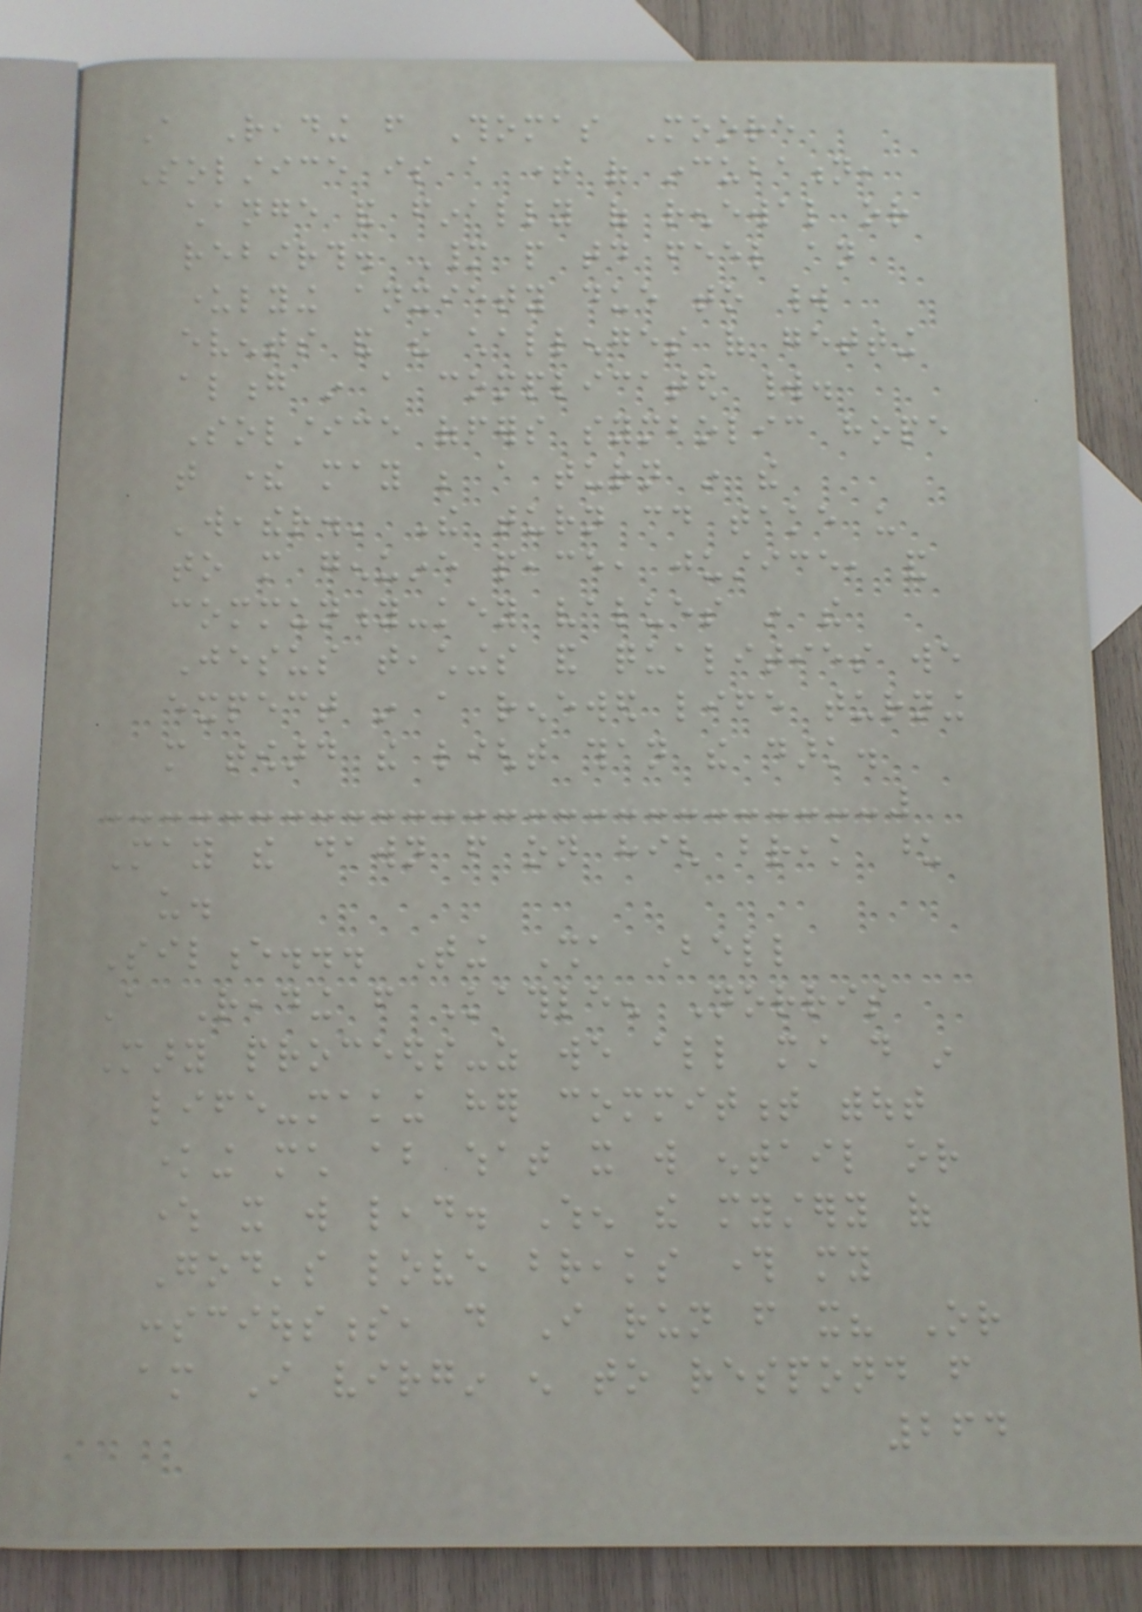A Reading from Thomas Moore
Solstice is a time of incubation,
change and finally of renewal or
rebirth. Many people today feel an
underlying anxiety due to world
events and the challenges of getting
along in a complicated world.
Solstice offers symbolic hope
that there may be a turn in the
'weather.' The turn could take us
to more genuine peace, justice, and
community-key values in the
Jesus teachings and qualities we
expect in a renewed life turning
more toward the light than the dark.
May the dawn from on high break upon
us.
Silence... Ting Sha Bell
A Reading from Kathleen Norris
Mary proceeds-as we all must do in
life-making her commitment without
knowing much about what it will entail or
where it will lead. When the mystery of
God's love breaks through my
consciousness, do I run from it? Or
am I virgin enough to respond from
264
